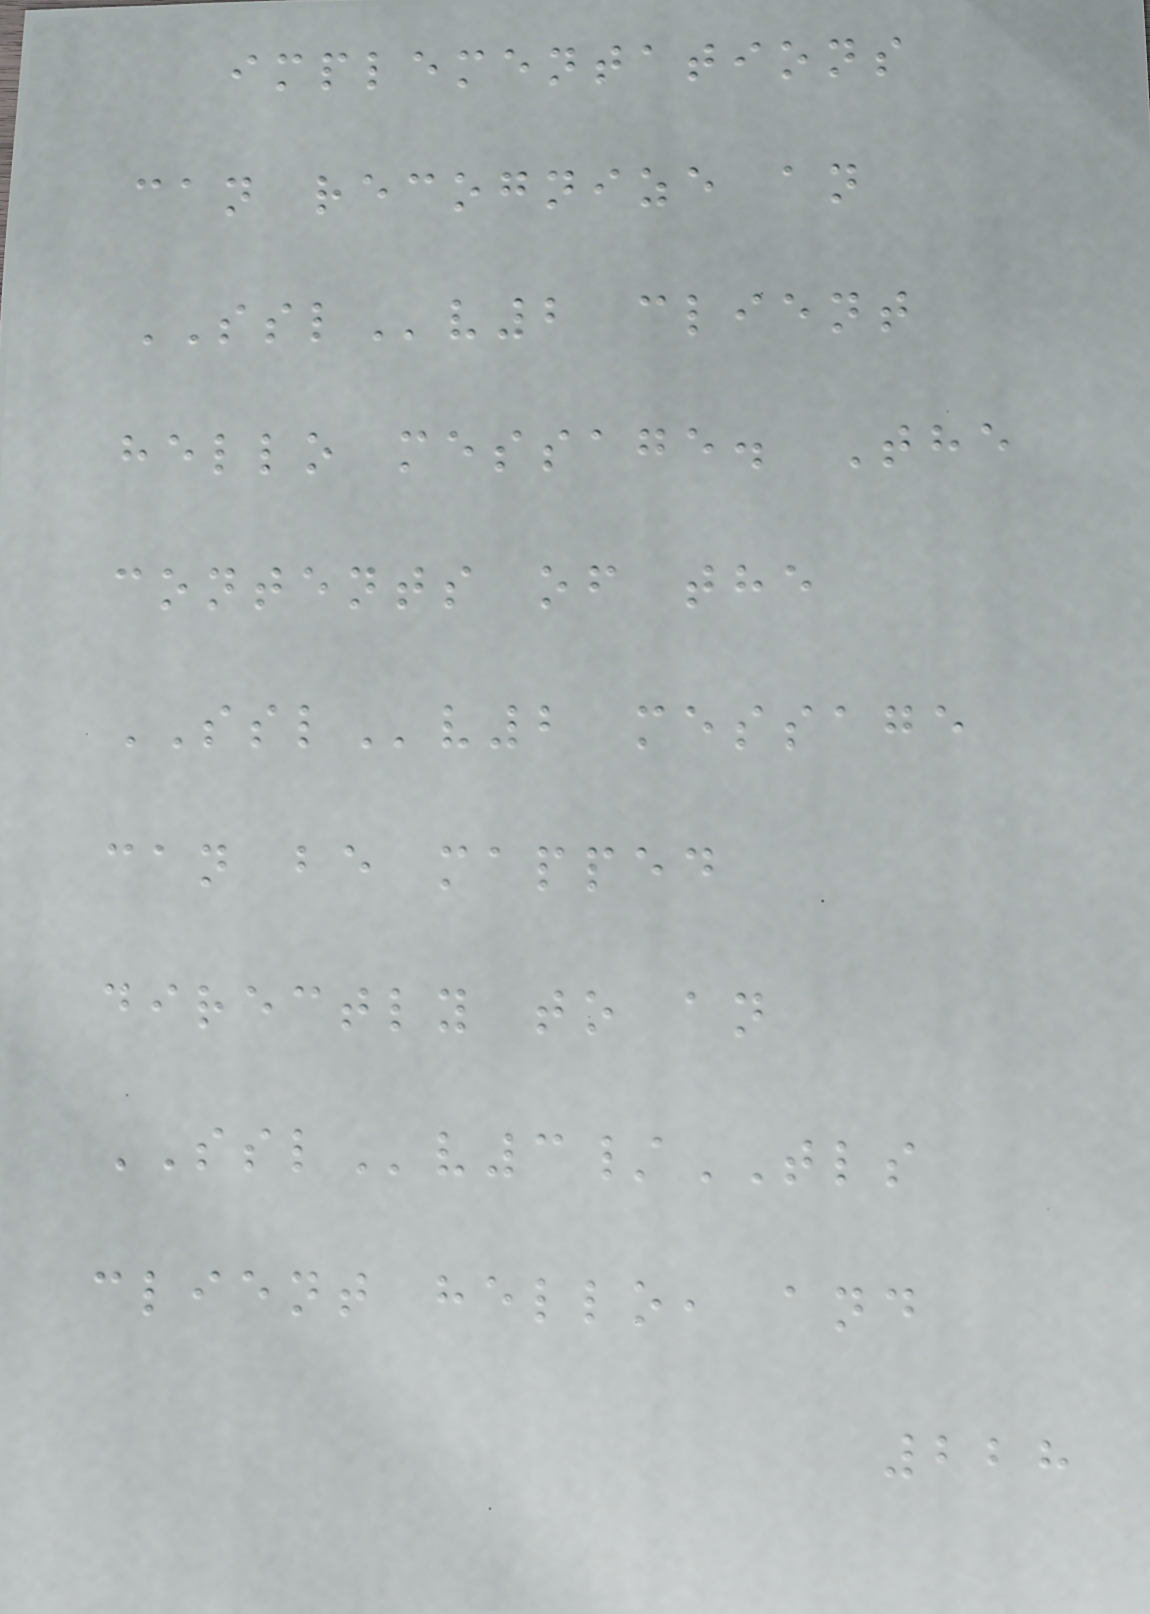implementations
can recognize an
SSLv2 client
hello message. The
contents of the
SSLv2 message
can be mapped
directly to an
SSLv3/TLS
client hello, and
228
